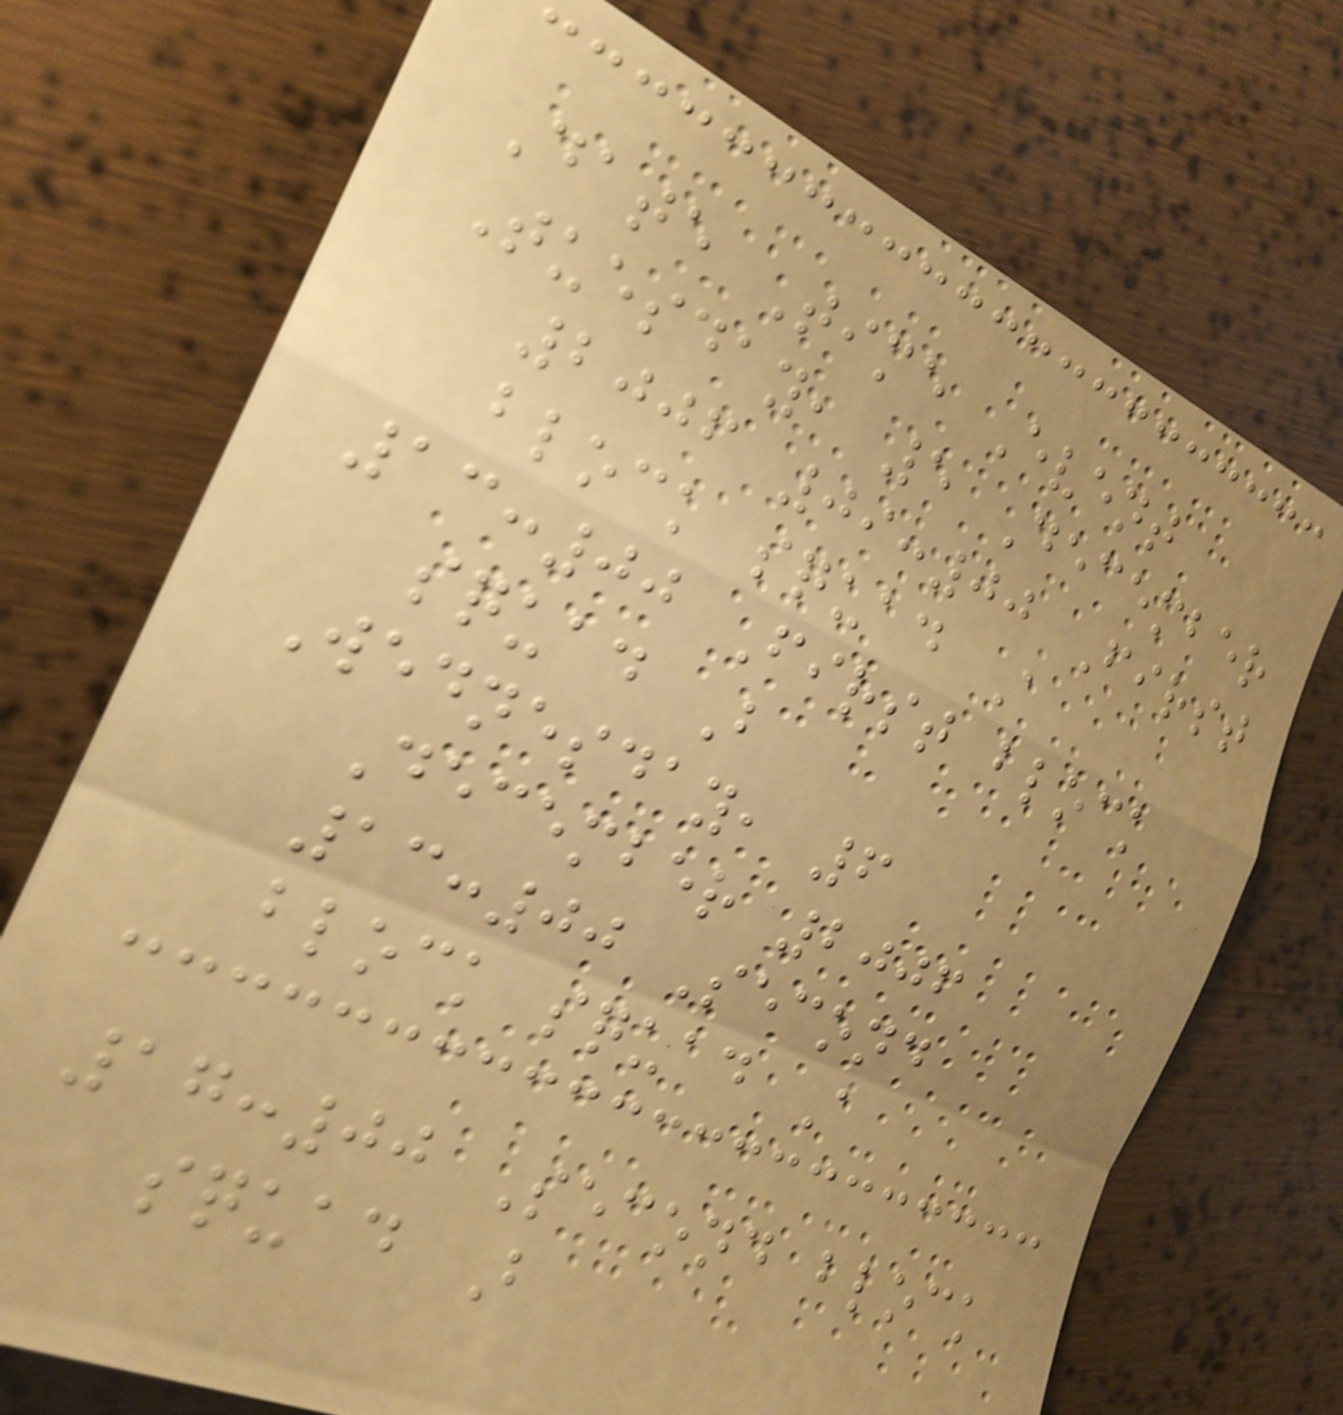Date Time Event
Tuesday, 5 December
2006 09:00 First
block squad A
13:00 First block
squad B
Wednesday, 6
December 2006
13:00 Second
block squad A
17:00 Second block
squad B
